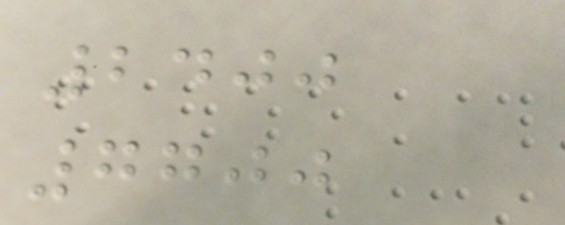2400
7700
